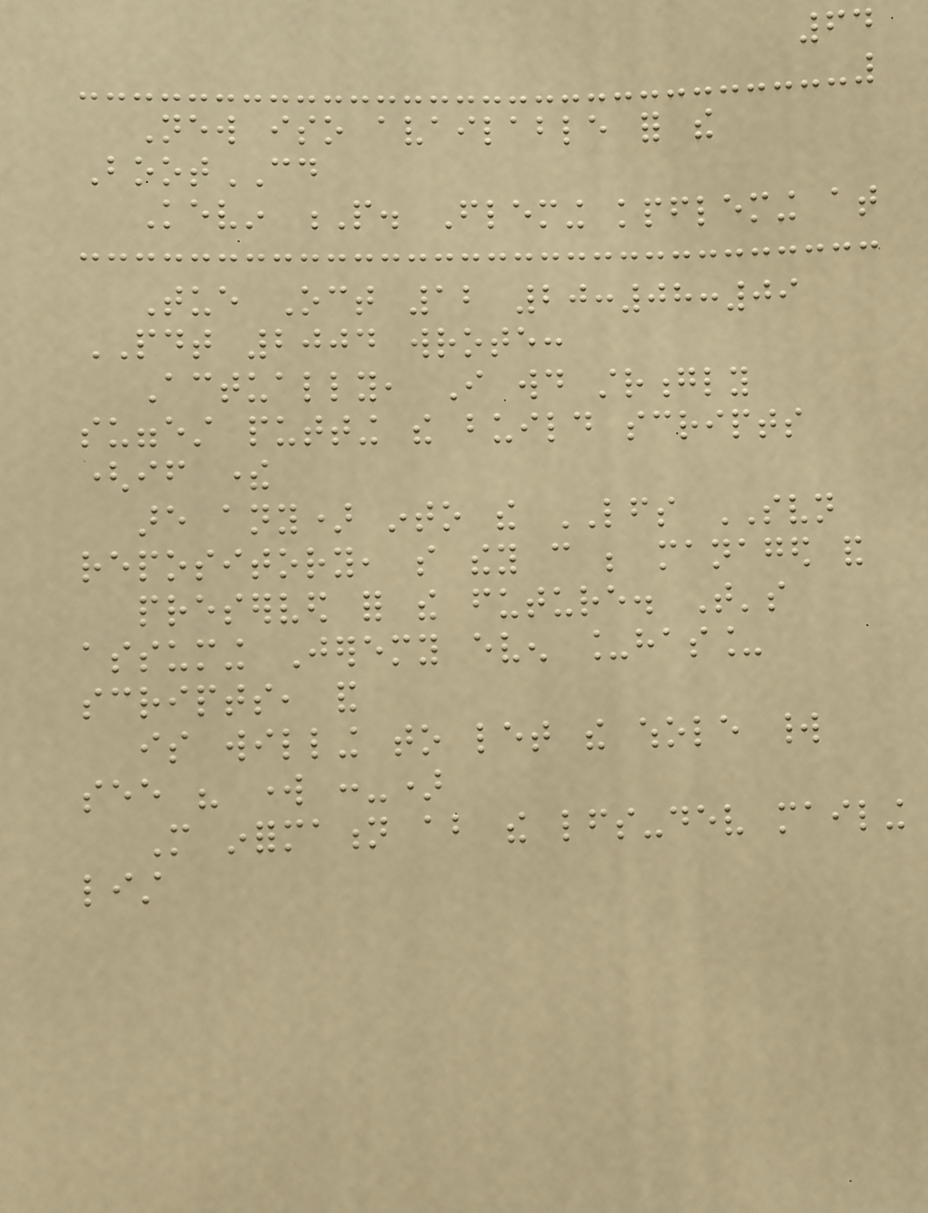64
New iso available for the
BootCD
Kevin P. Fleming kpfleming at
Tue Oct 12 20:08:09
PDT 2004 wrote:
Actually, I would strongly
suggest putting the build scripts
(if there
are any) into the LFS SVN
repository, so they can be managed and
preserved for the future. That's
assuming Jeremy even _has_
scripts, and
is willing to let the whole world
see his work :-)
More information about the lfs-dev mailing
list
